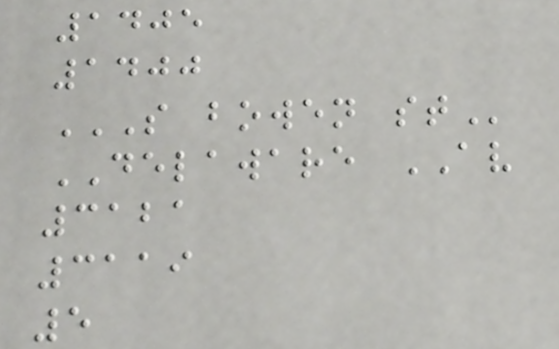1405
1400
S BOWEN ST
DELAWARE AV
3121
3119
5
